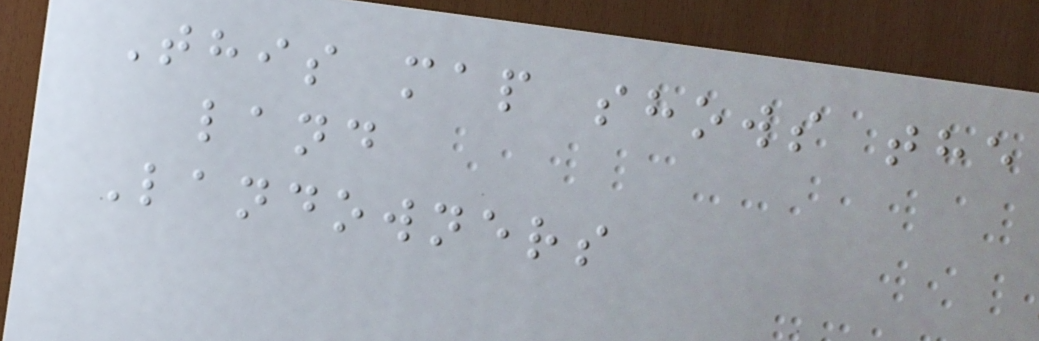This map shows the
land
Landowners
